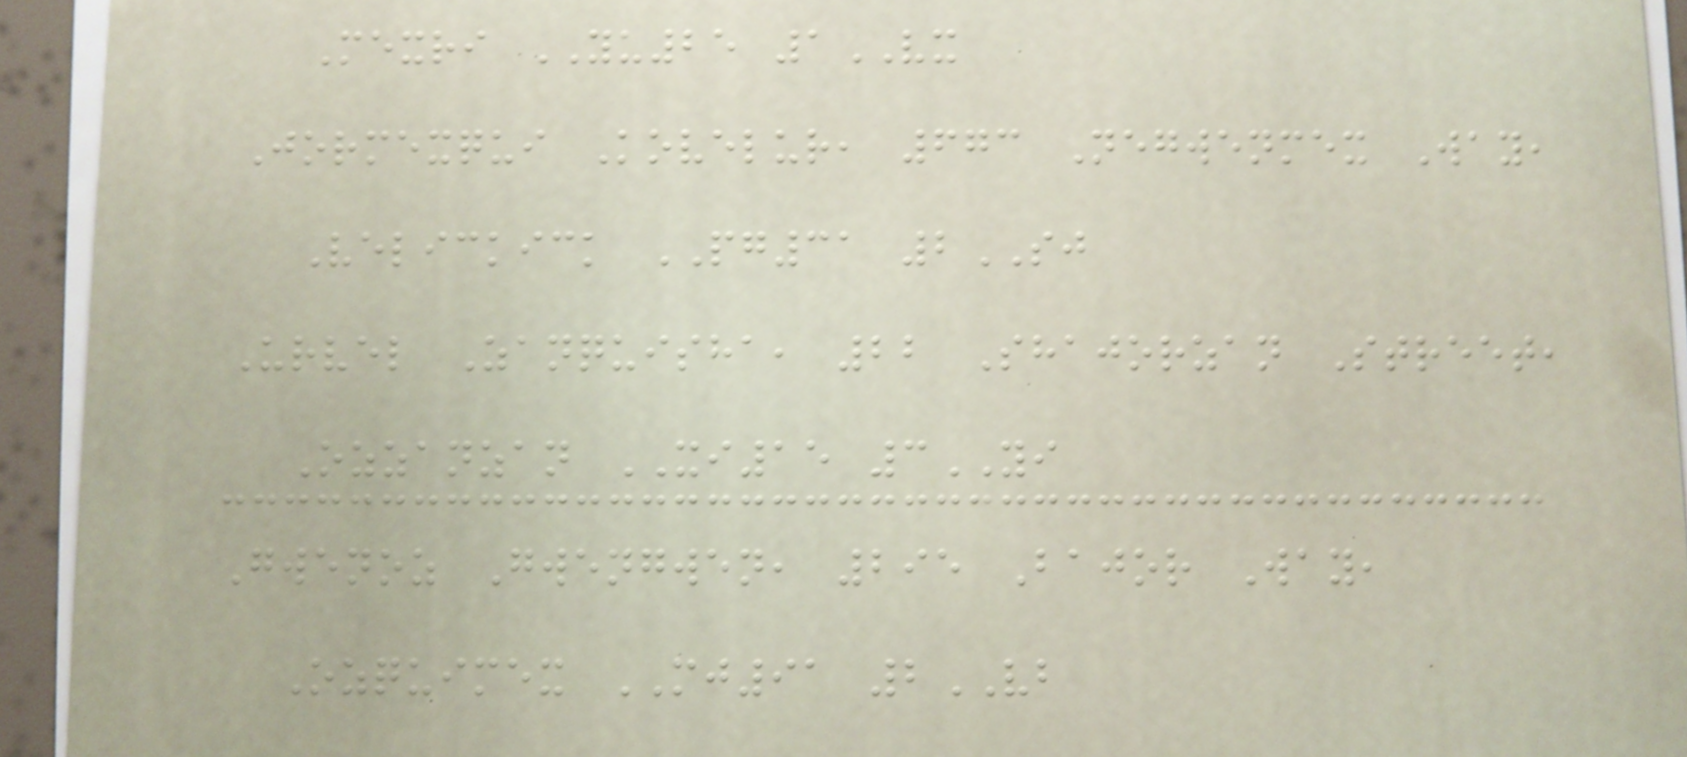Mexri YU25 1VX
Jormexqui Kovelur, 673 Negwenmex Way,
Velickick PG31 2SJ
Urvel Zanquisha, 22 Shajorzan Street,
Ozzanzan XI15 3YI
Gwenoz Gwengwen, 295 Bajor Way,
Ozquimex MJ91 2VB
